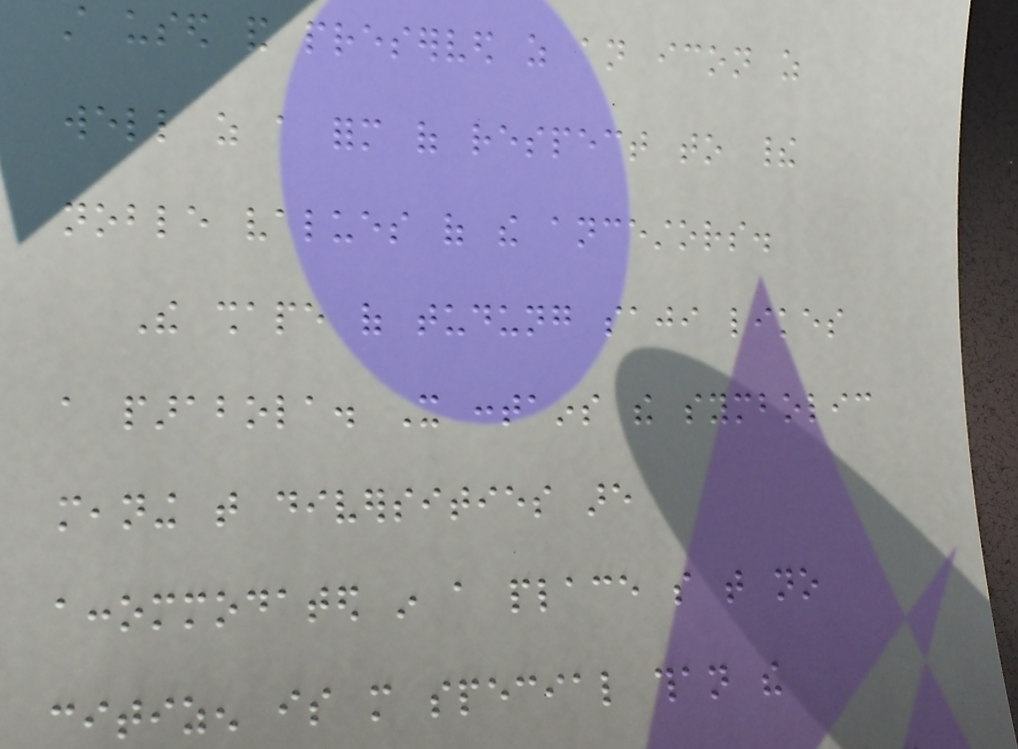still used and preserved as an icon as
well as a form of respect to their
noble values of the ancestors.
The shape of tudung saji likes
a parabola. It contains the symbolic
meaning that diversities are
accommodated in a place so that no
citizen is more special than the
